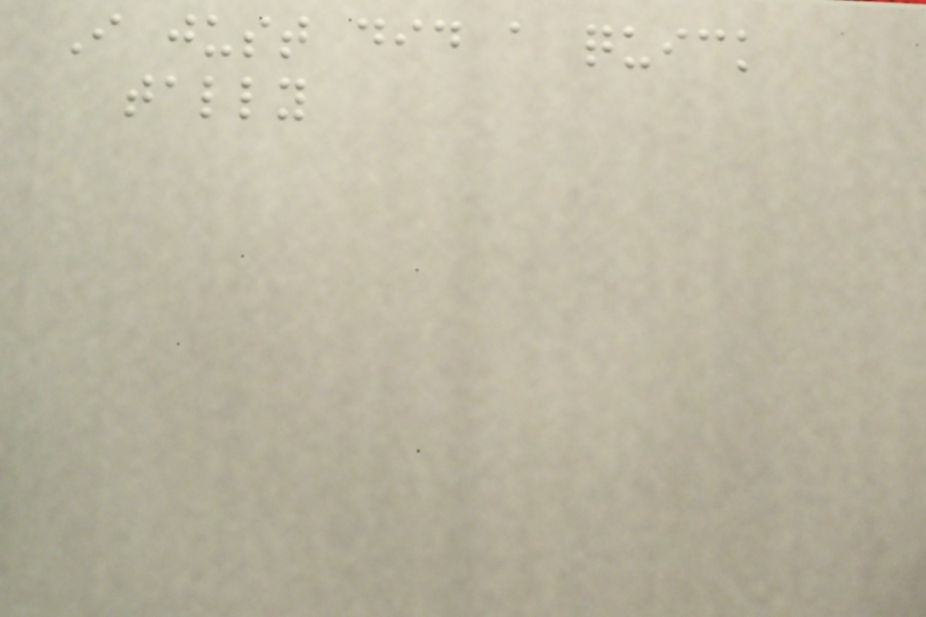I just did a quick
tally
